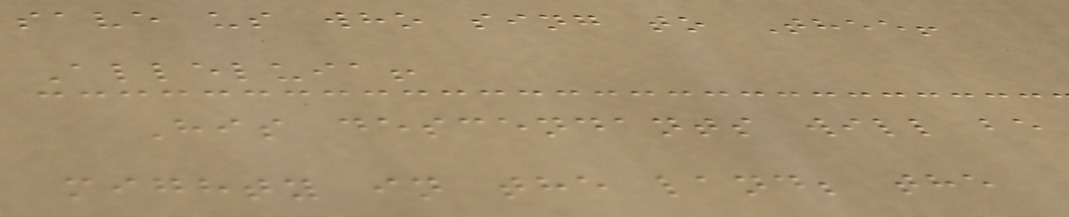save us who sing to Thee!
Alleluia!
His descendants will be
mighty in the land; the
